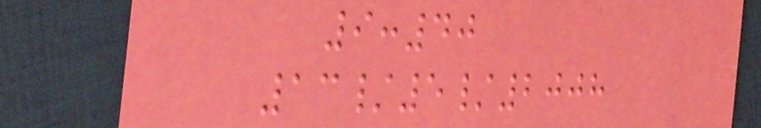9:40
13/5/2008
